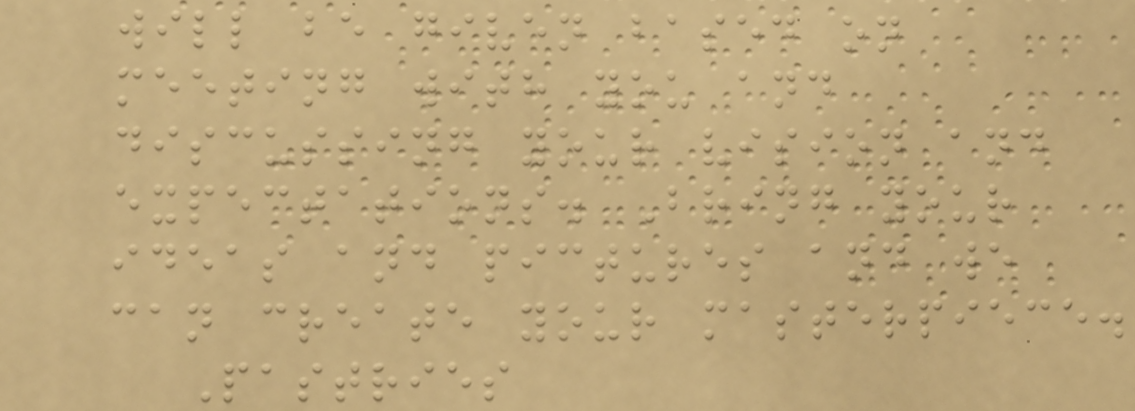will be given based on
meeting with you and
discussing your vision and
expectations. Bring your
ideas and pictures and we
can create your masterpiece.
Pastries
